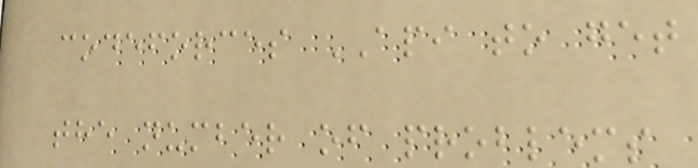codeforces API to get
the number of problems
